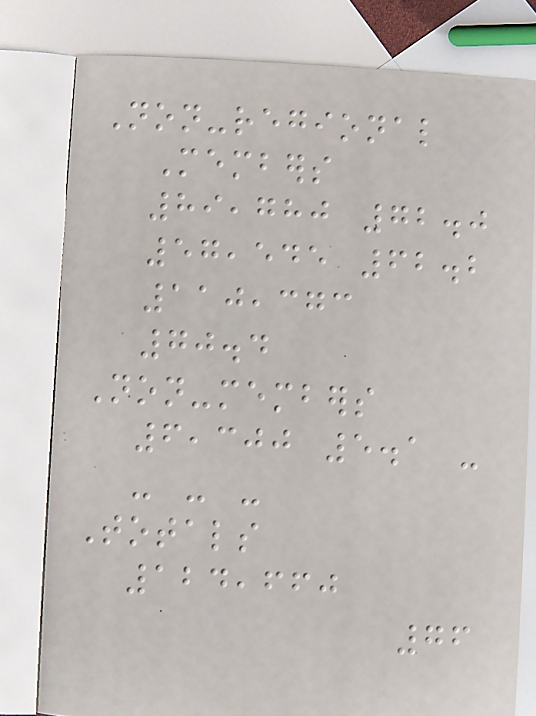Non-regional
Members
89,780 72.0
57,545 62.2
110,373
70.4
Non-members
6,300 5.1 -
- - -
Totals
124,660
76
